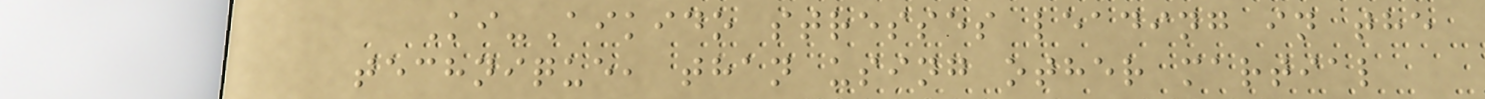Ki-Aikido stresses leading in the
technique, than using other martial
